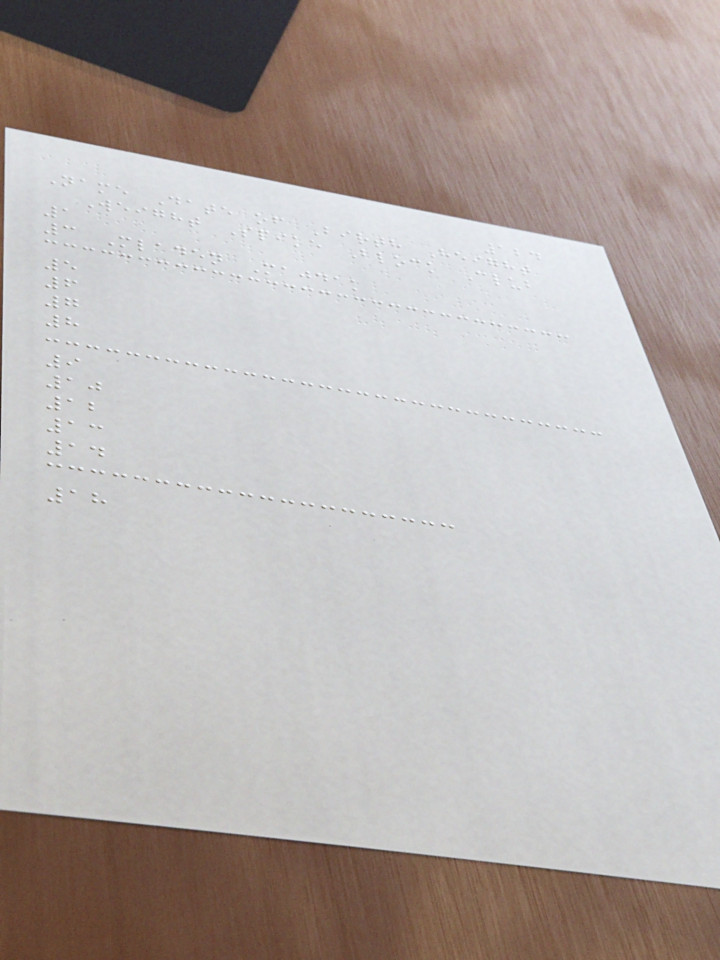124
Name Date of Birth Height
Weight Spike Block Club
1
3 Mladen Majdak
5
6
7
8
9
10
12
13
14
18
